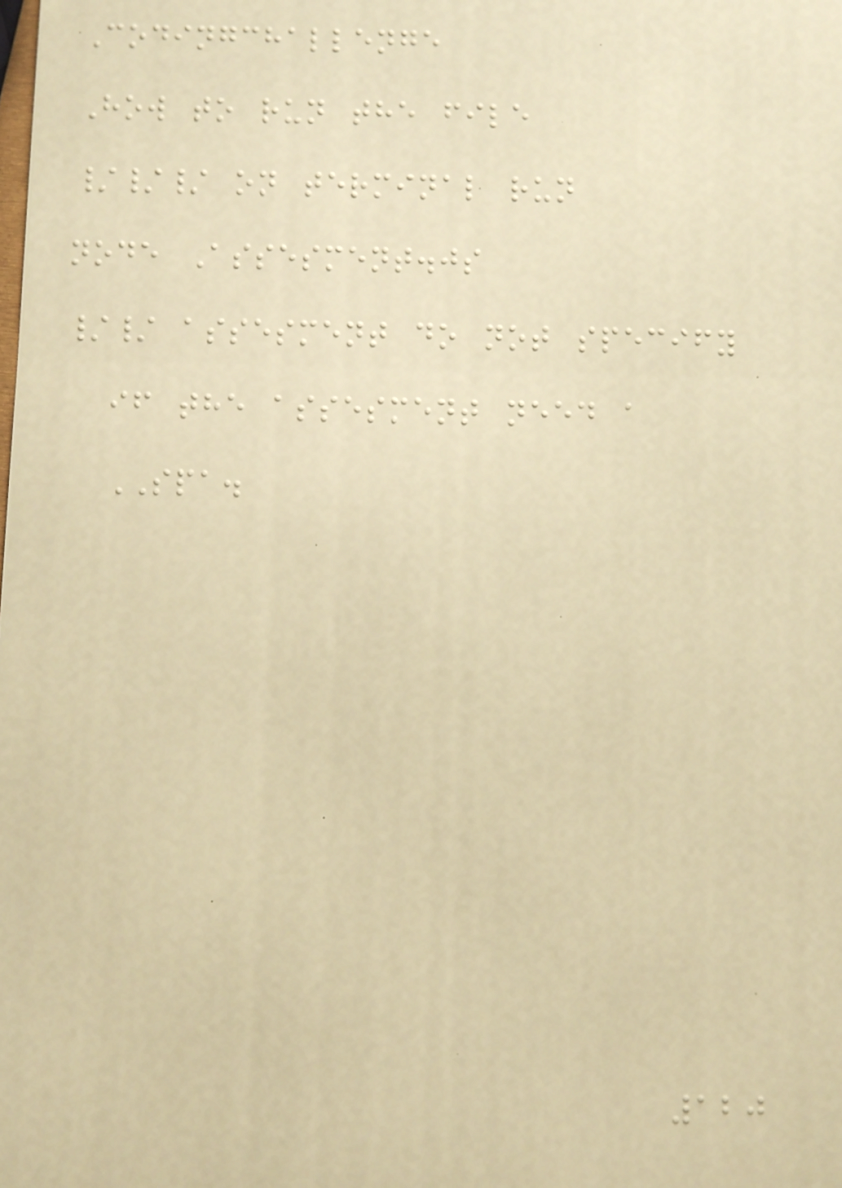Codingchallenge
How to run the file
/// on terminal run
node Assesment.js
// assesment do not specify
if the assesment need a
SPA.
120
